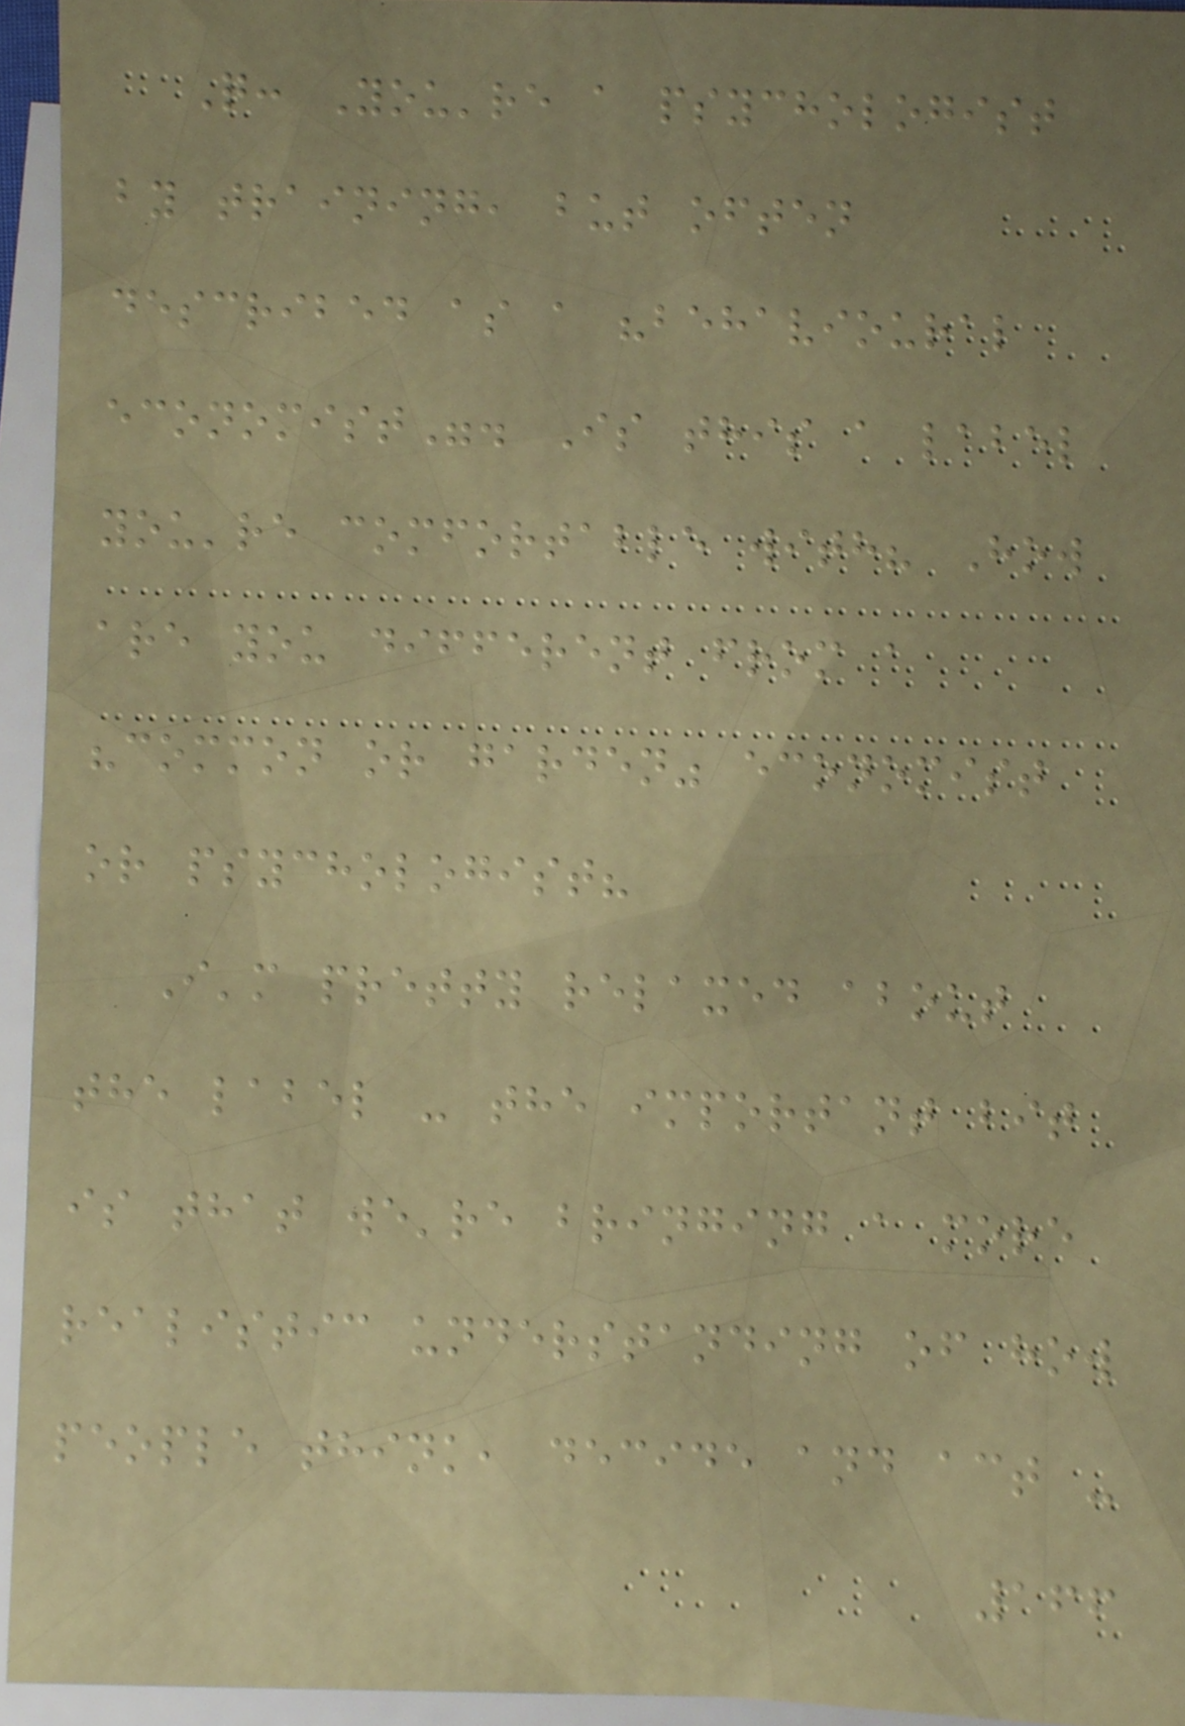Q: You're a psychologist
by training, but often
described as a "behavioural
economist". Is this a label
you're comfortable with? How
are you different from a
"common or garden" economist
or psychologist?
I'm pretty relaxed about
the label - the important bit
is that we're bringing a more
realistic understanding of how
people think, decide and act -
166
